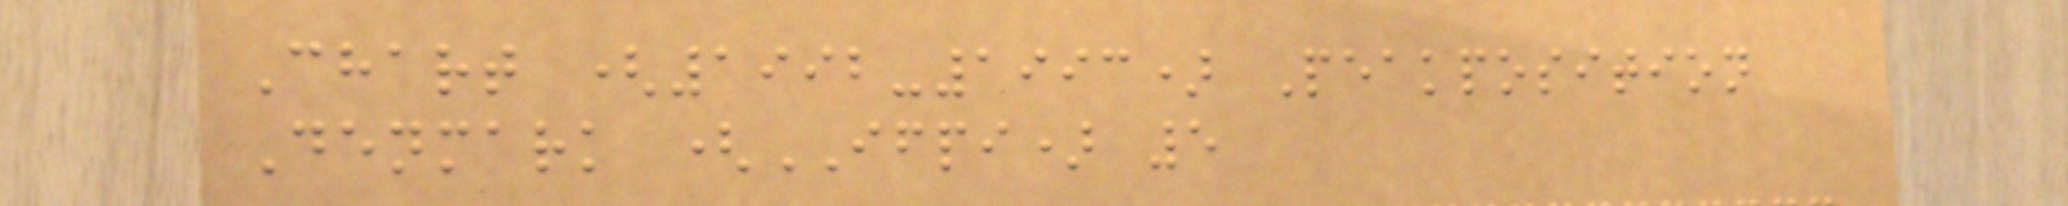Chart (1992-1993) Peakposition
Denmark (IFPI) 5
